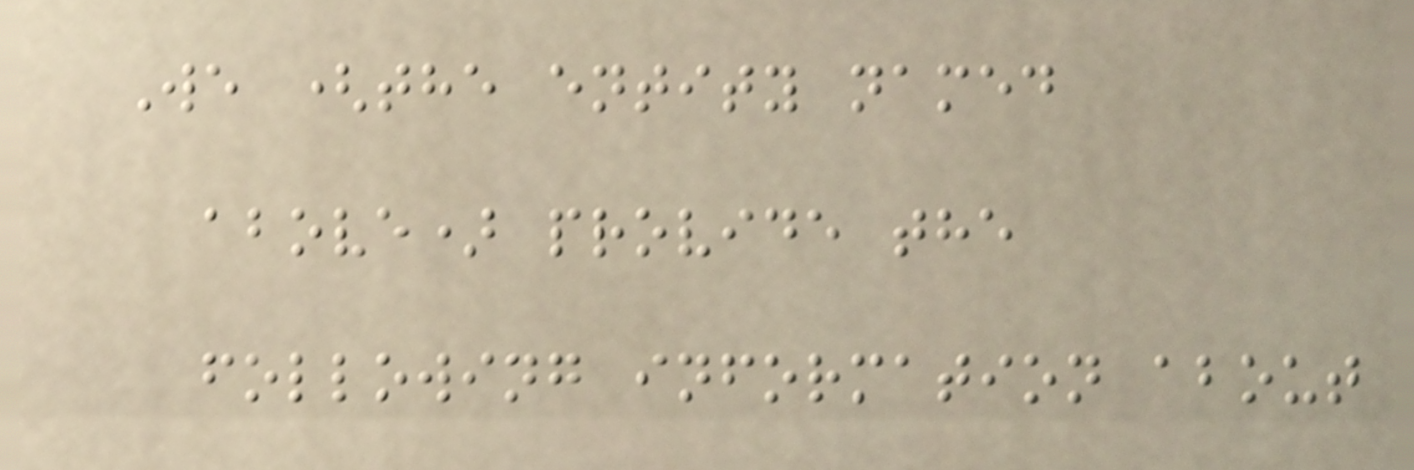We (the entity named
above) provide the
following information about
